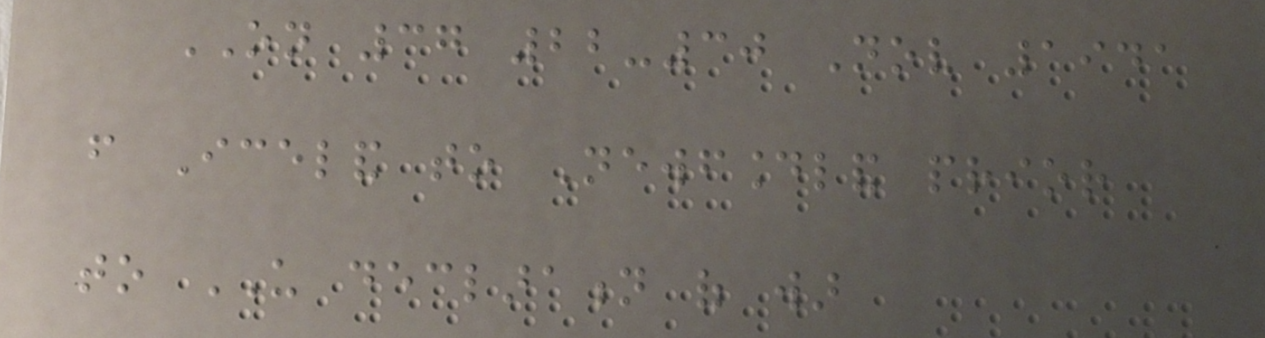ON 37 22-30 Nov 1941
from Iceland to Newfoundland prior
to US declaration of war
